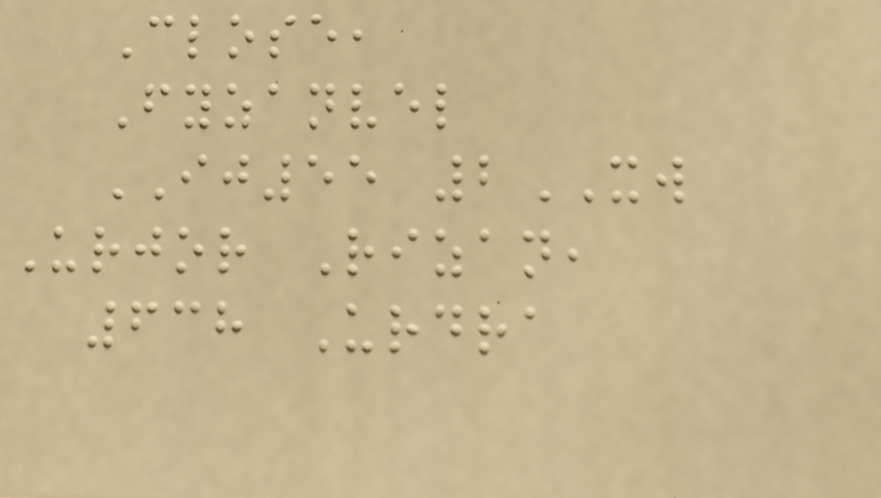Close,
Fyzanvel
IJ55 2XW
Urjor Rizan,
638 Urdra
